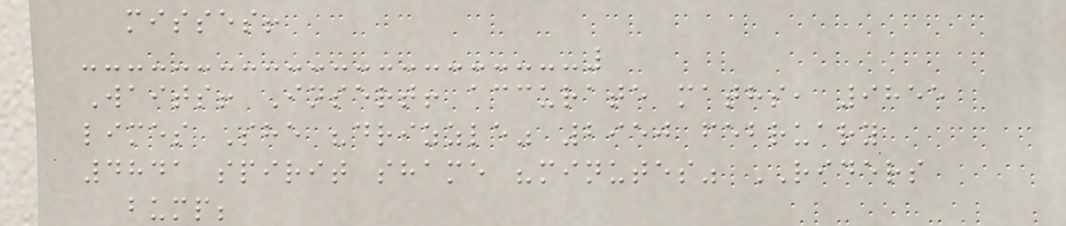misses!
Waits! Insert! accurate maths, 9855
limes She "drizzle" 2950 february
4841 spirit shame "minutes" RIDERS
bump;
